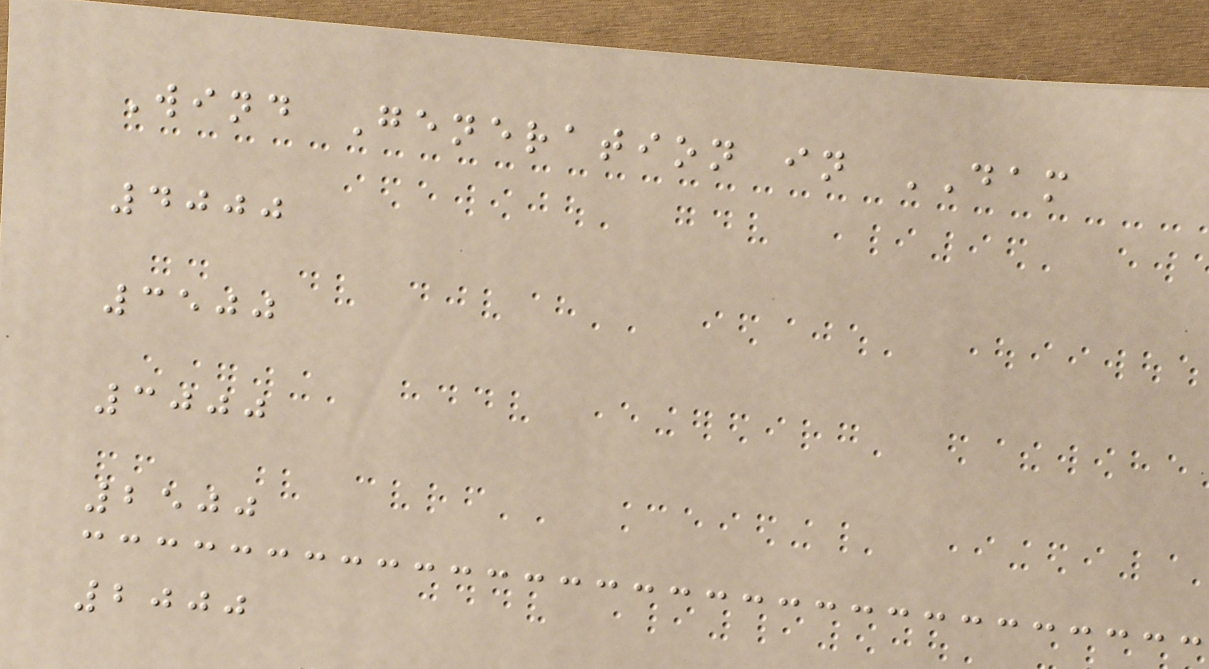Wind Generation in DAM
4000
3500
3000
2500
2000
